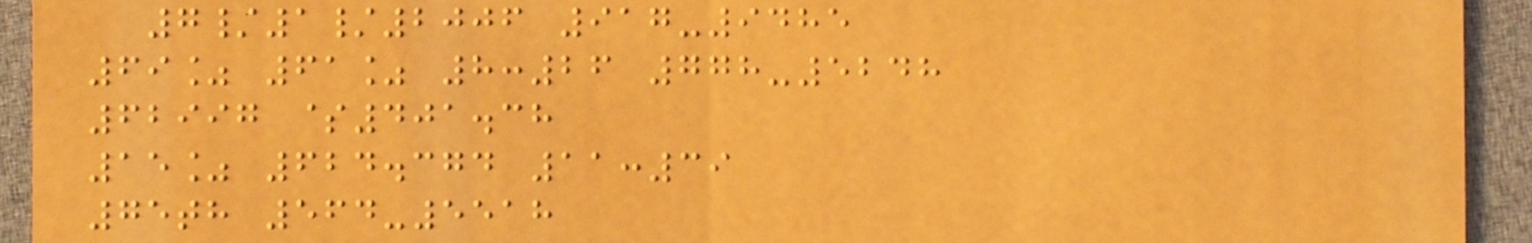7/1/2006 917-9485
69% 61% 8:26 778-5248
62997 $401.38
15% 624.374 11:39
75th 564-5518
